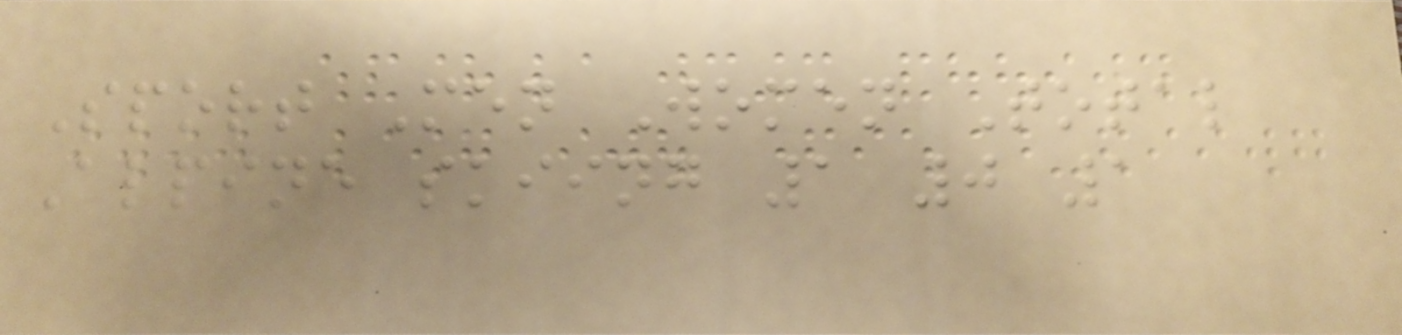Sport Men Women Total
Alpine skiing 1 0 1
